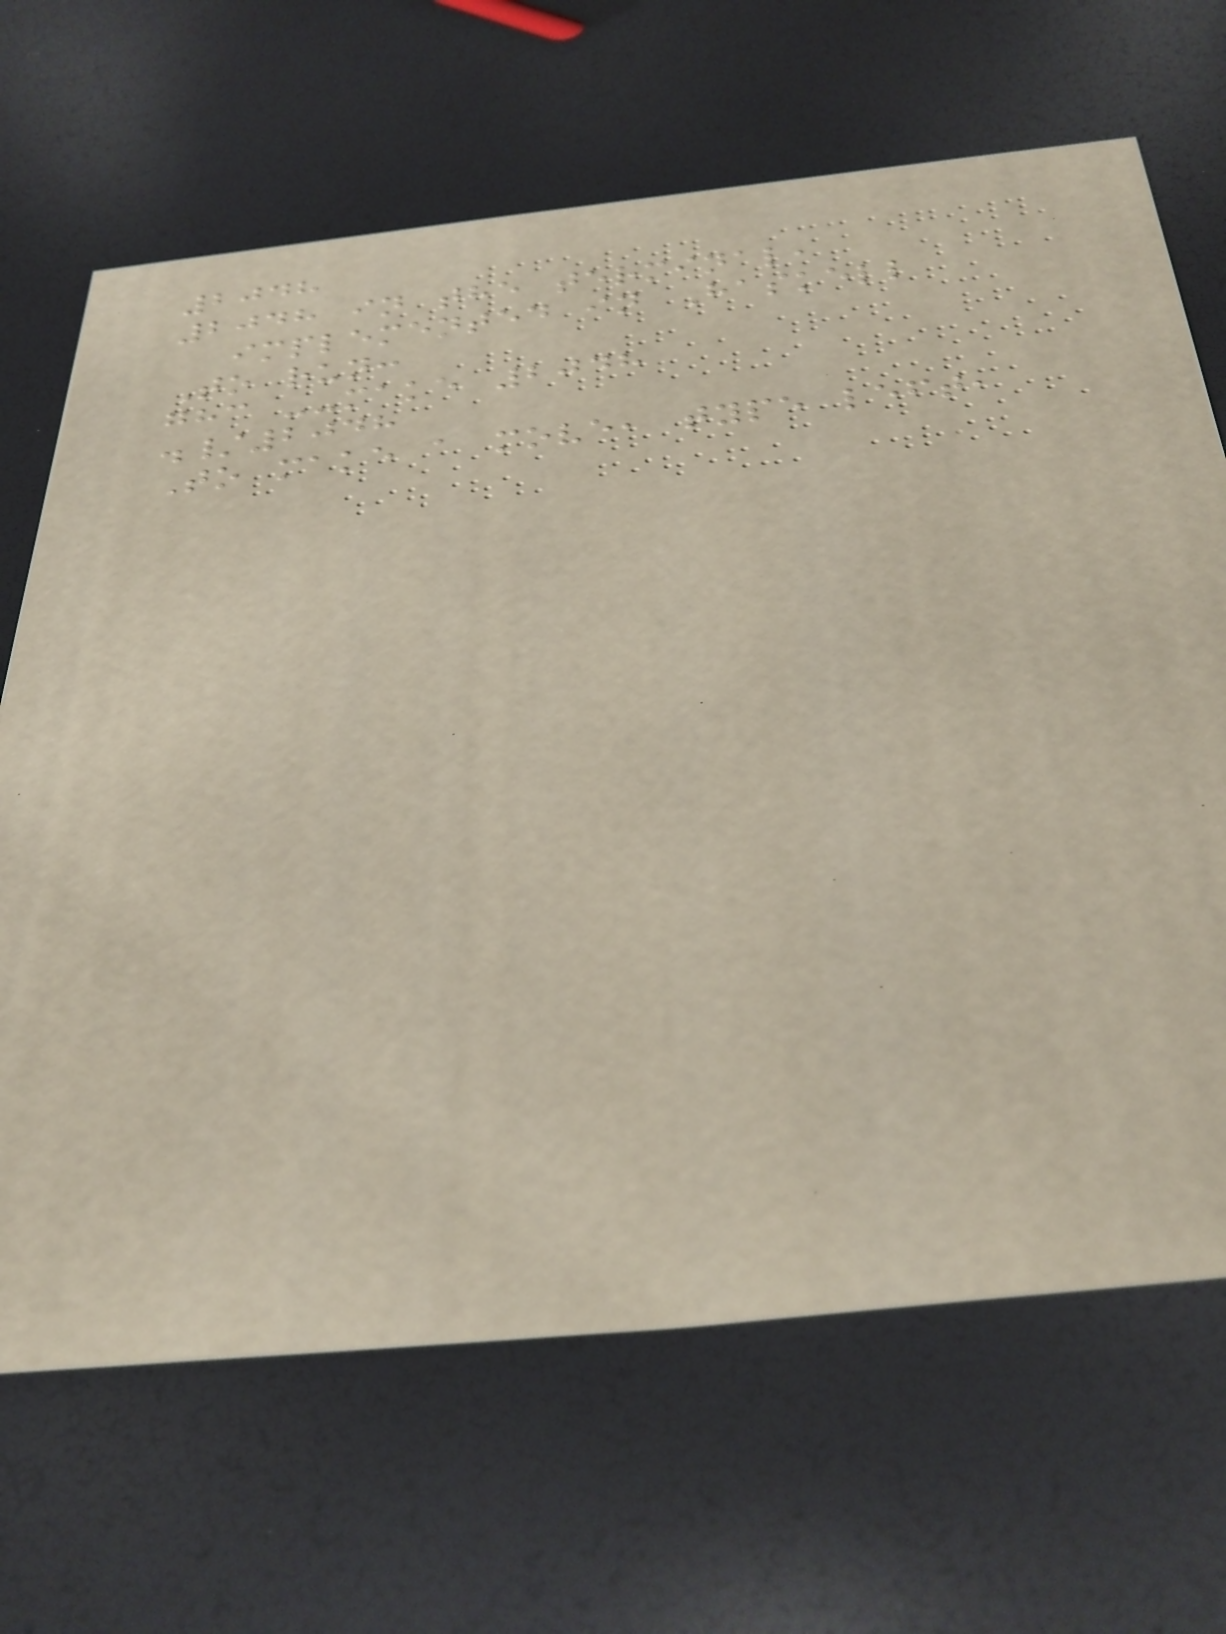2048
2048 in the terminal,
implemented in Haskell
To run:
ghc --make 2048
./2048
To make a move, type left,
